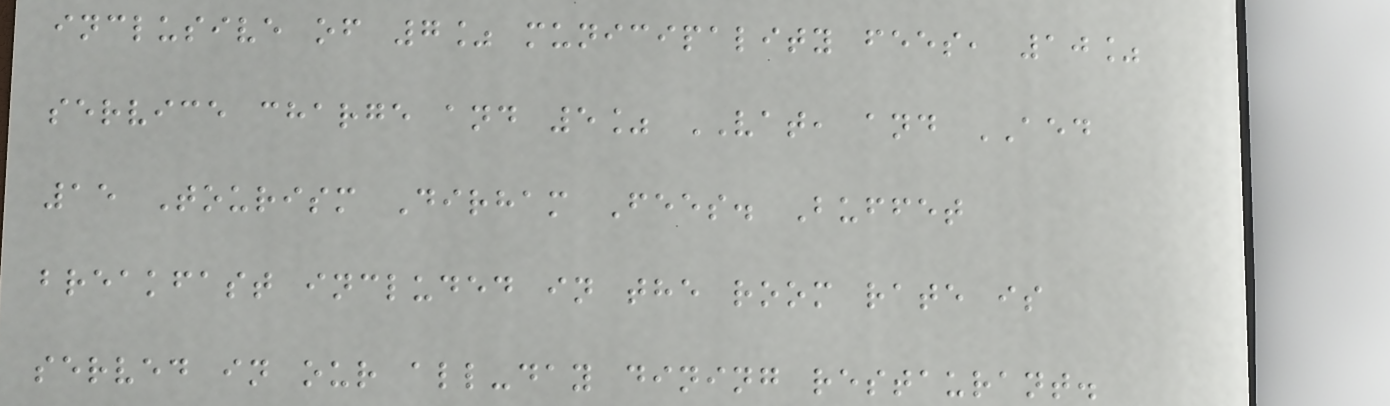inclusive of 7% municipality fees, 10%
service charge and 5% VAT, and AED
15 Tourism Dirham Fees. Buffet
breakfast included in the room rate is
served in our all-day dining restaurant.
